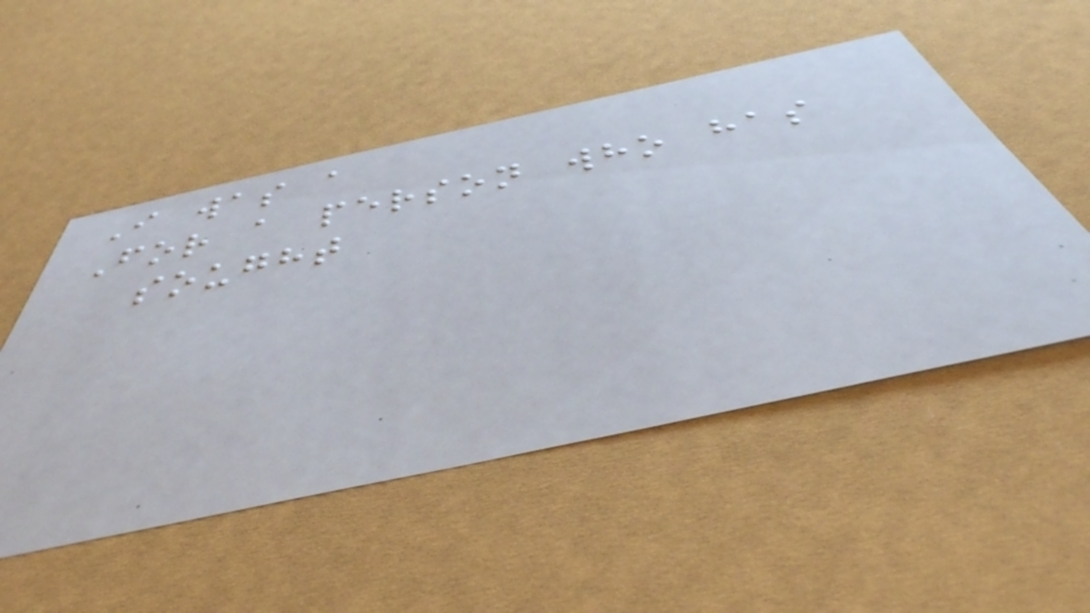I was a
For a person who has
sought
